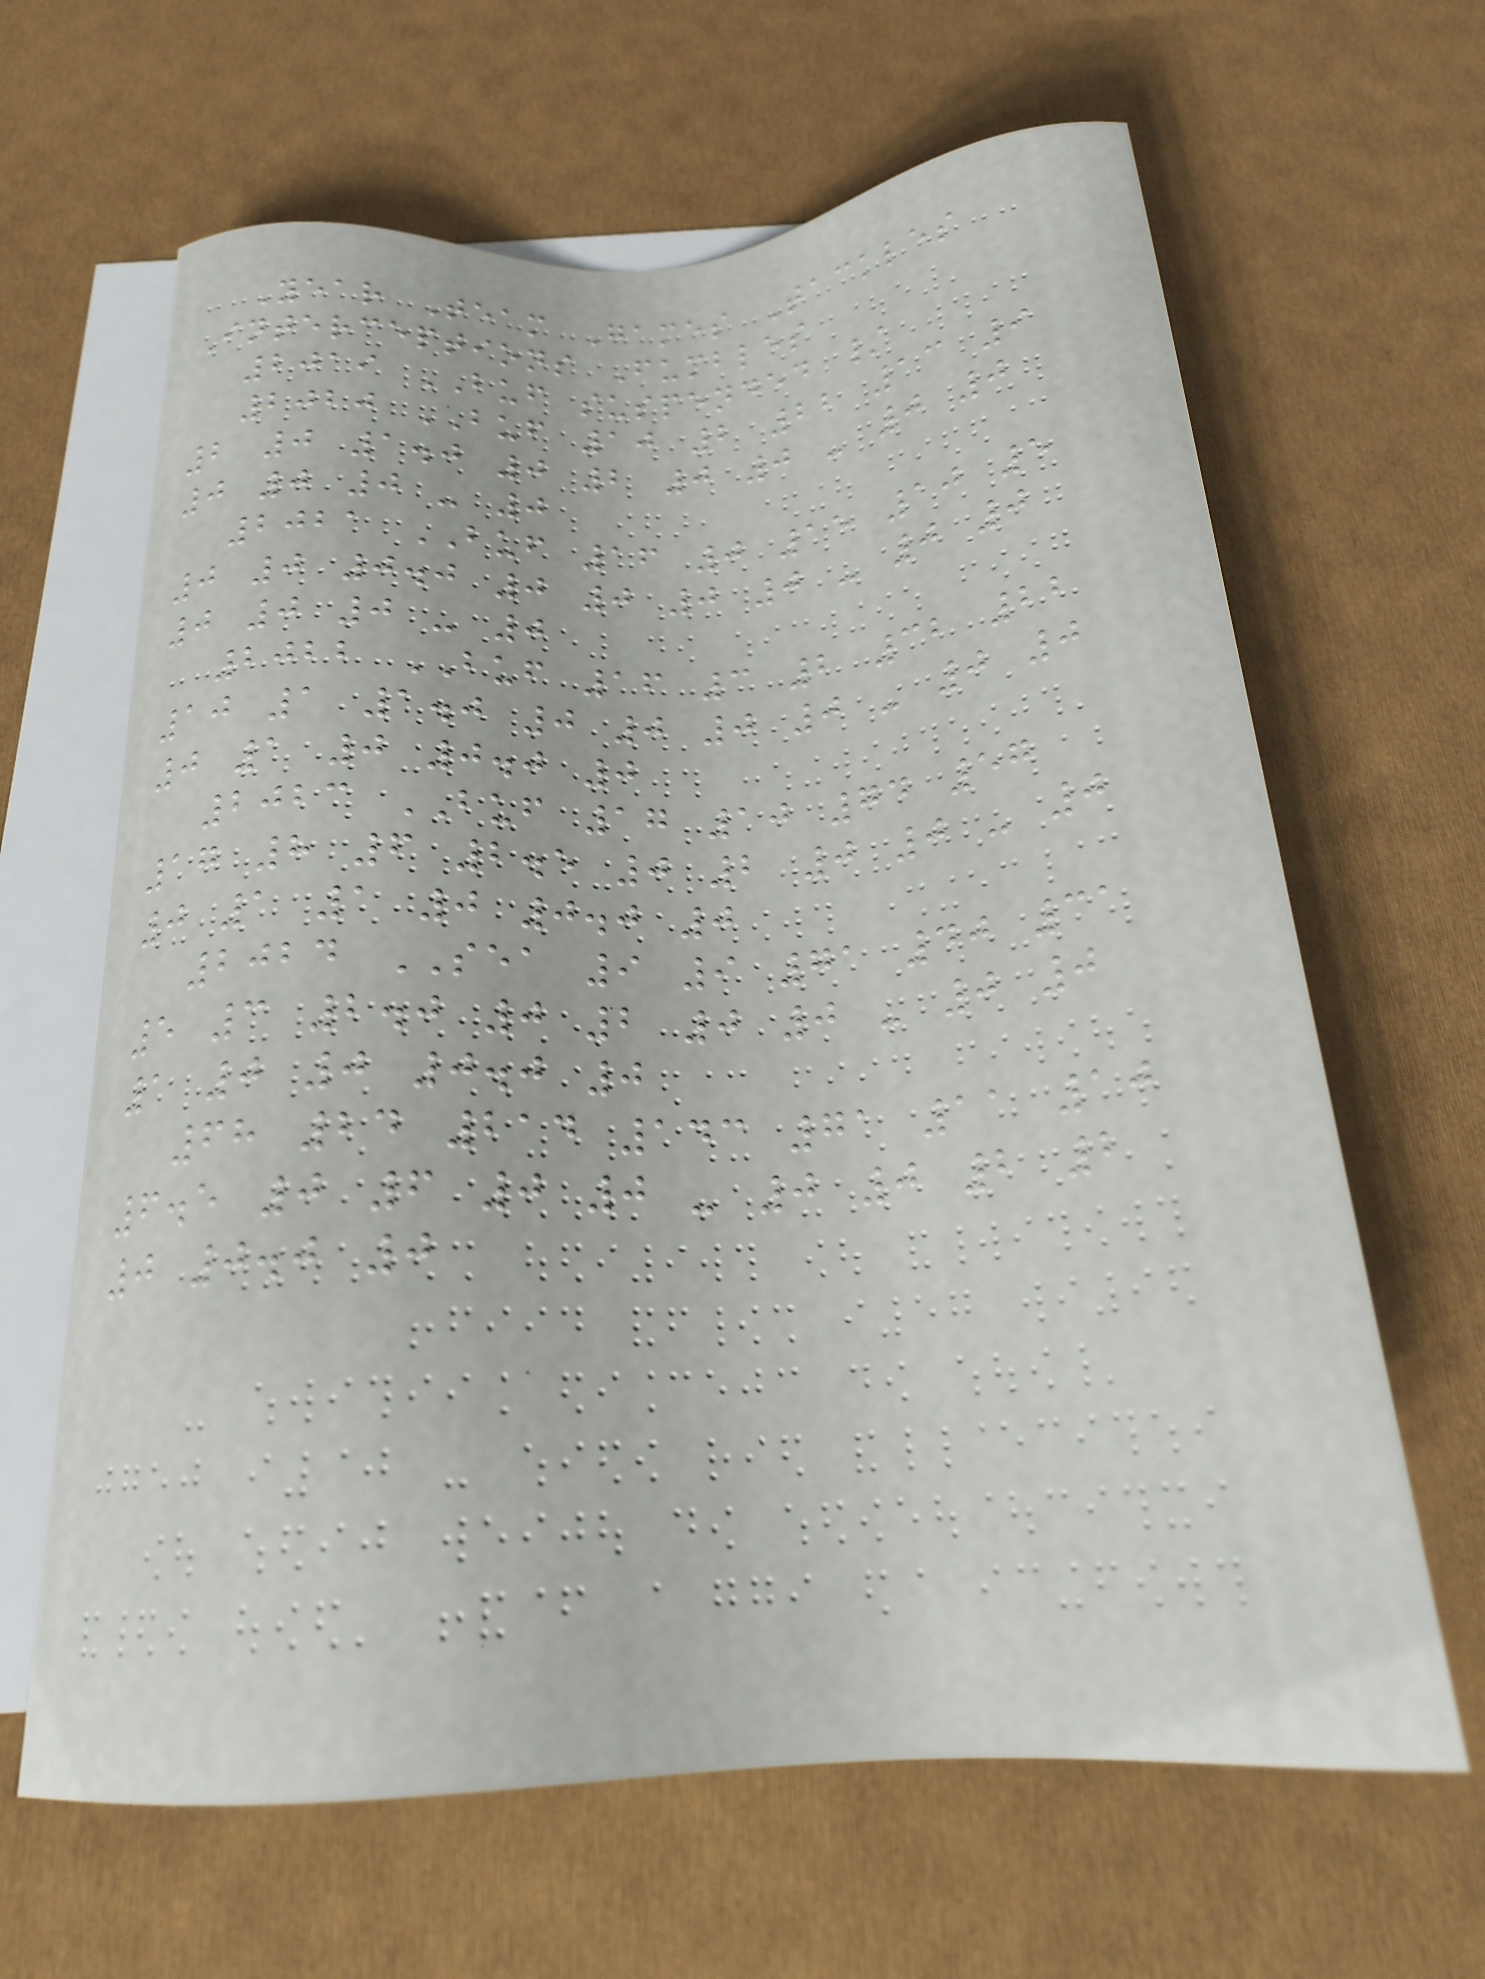Year Team Games Tackles
Interceptions Fumbles
2019 BUF suspended /
2020 BUF 10 2 22 13 9
2 0 1.0 0 2 0 0 - 0 0
0 0 0 - 0
2021 BUF 16 0 15 10 5
0 0 0.0 0 0 0 0 - 0 0
0 0 0 - 0
2022 BUF 16 3 2 32 22
10 1 1.0 0 0 0 0 - 0 0
0 1 0 0.0 0
2023 BUF 17 10 74 57
17 8 6 2.5 0 2 0 0 - 0
0 1 1 0 0.0 0
2024 SEA 9 9 71 40 31
5 3 2.0 0 2 0 0 - 0 0
1 0 0 0.0 0
68 24 214 143 71 11 10
6.5 0 6 0 0 - 0 0 2 2
0 0.0 0
